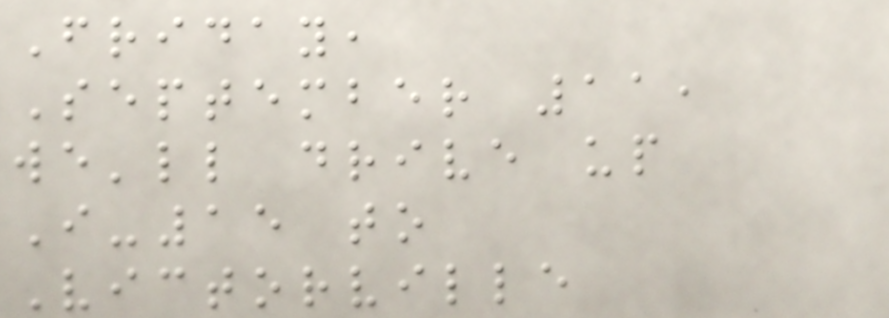Friday,
September 11,
we'll drive up
I-15 to
Victorville
